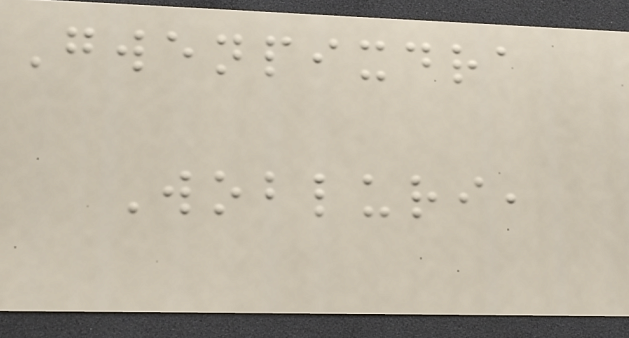Gwenpixdra
Wobluri,
